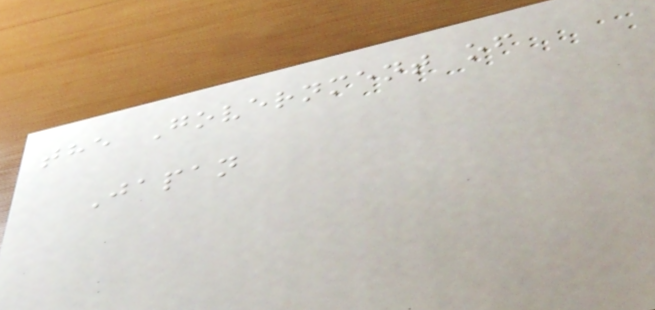the Government of
Japan
